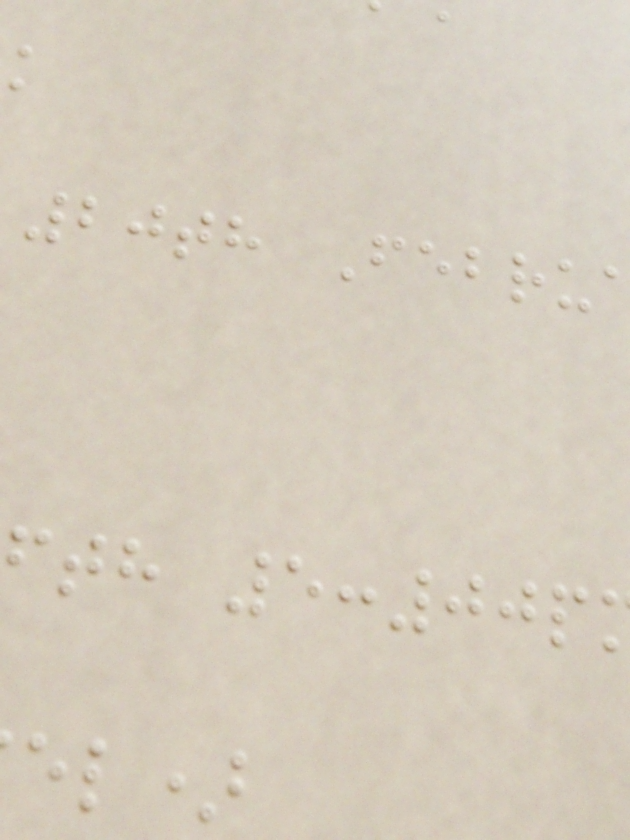20th Febru
th 5:00p
el)
